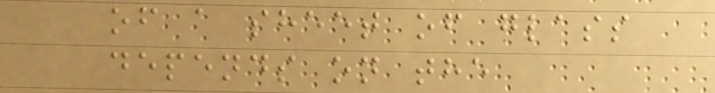of a sheet of glass
depends on the
